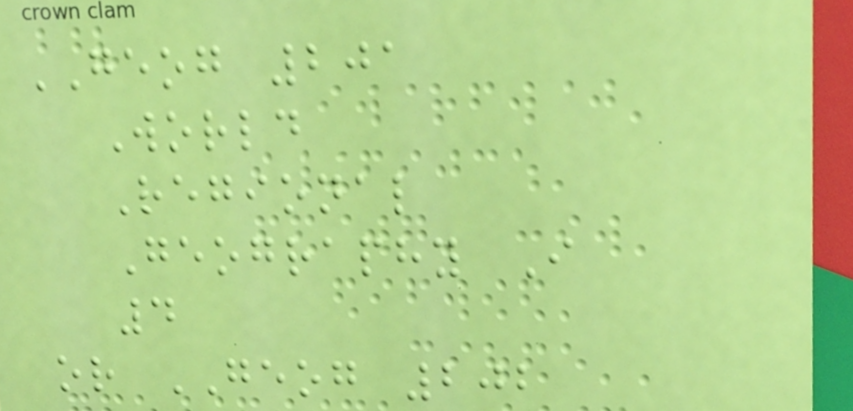GEOG 201
World
Regional
Geography I
4
or GEOG 202
